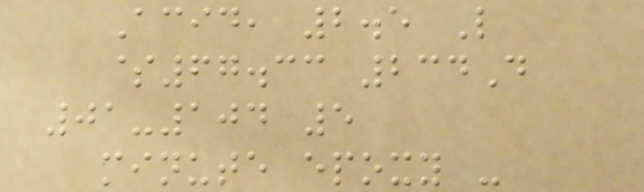Acid, 2.5 L
$67.33 234D
01-104 5
minute epoxy -
